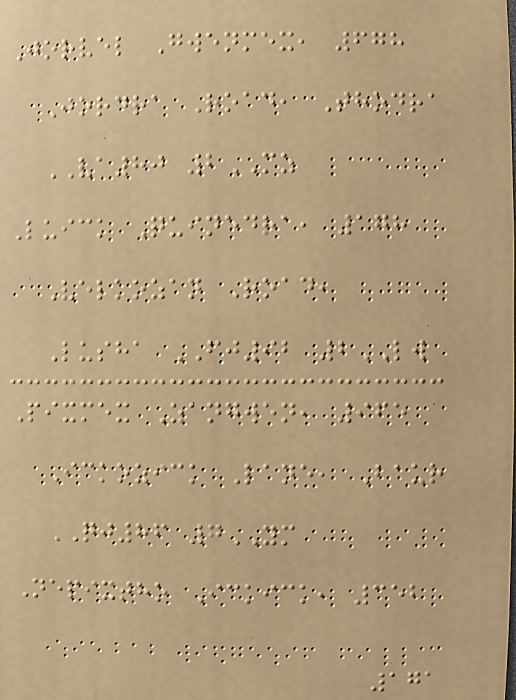Jorvel Gwenmex, 678
Jordra Road, Thodra
VA80 2MZ
Luick Quinedra, 178
Velkozan Road,
Lusha FJ92 2LW
Pixmex Zangwen, 965
Ickozick Lane, Baur
QJ86 7YM
Nepixtho Ickick, 352
171
